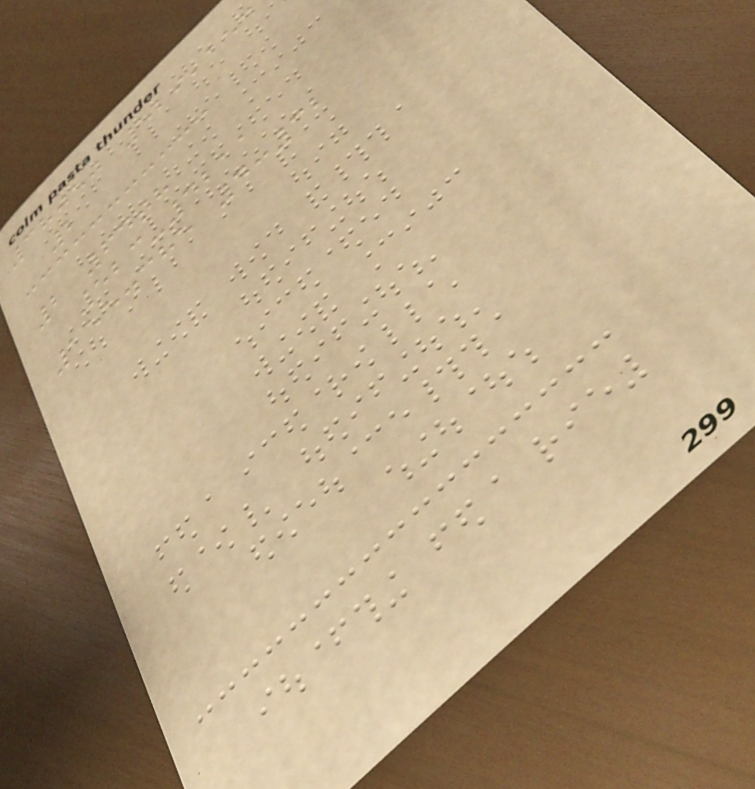38050 529,154
2
2 64th
523-4211
155.385 4:32
